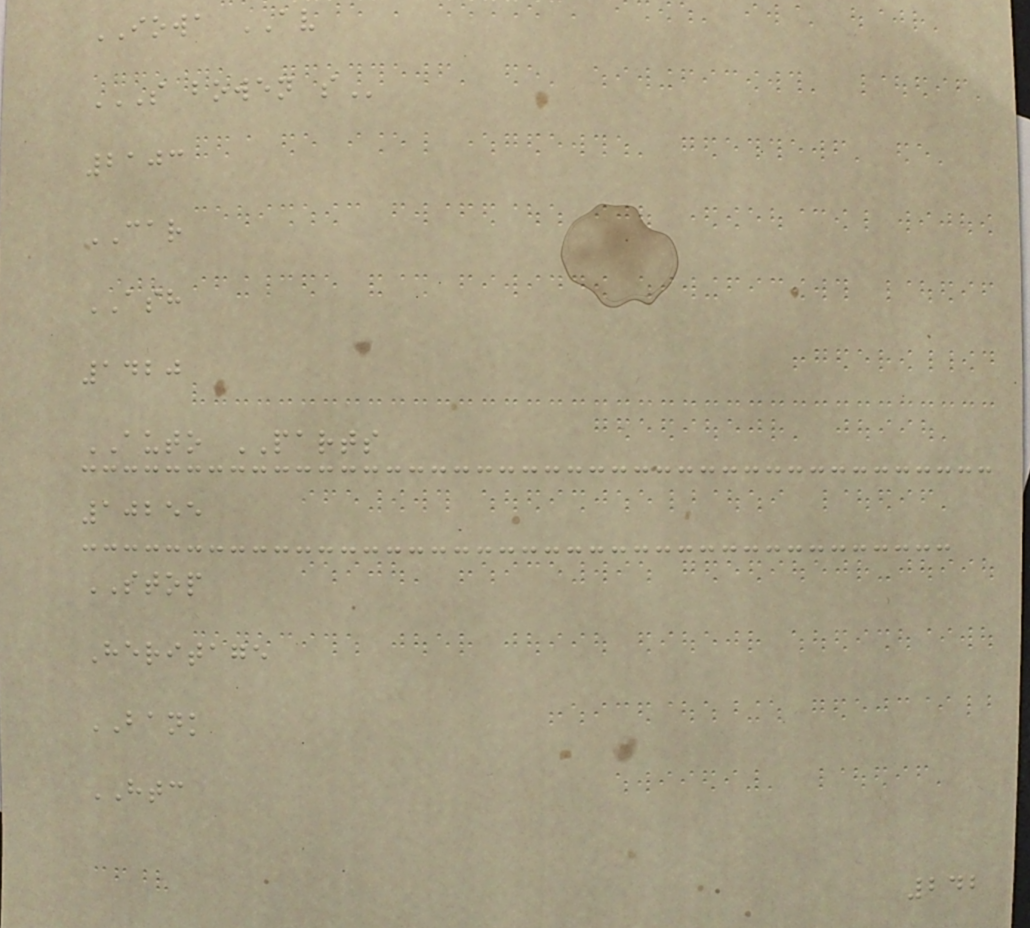IOWA AV
S BOWEN S
2103
CAR
ASH
1420
AUTO PARTS
10255
STOP
Heritage
BANK
HTC
242
